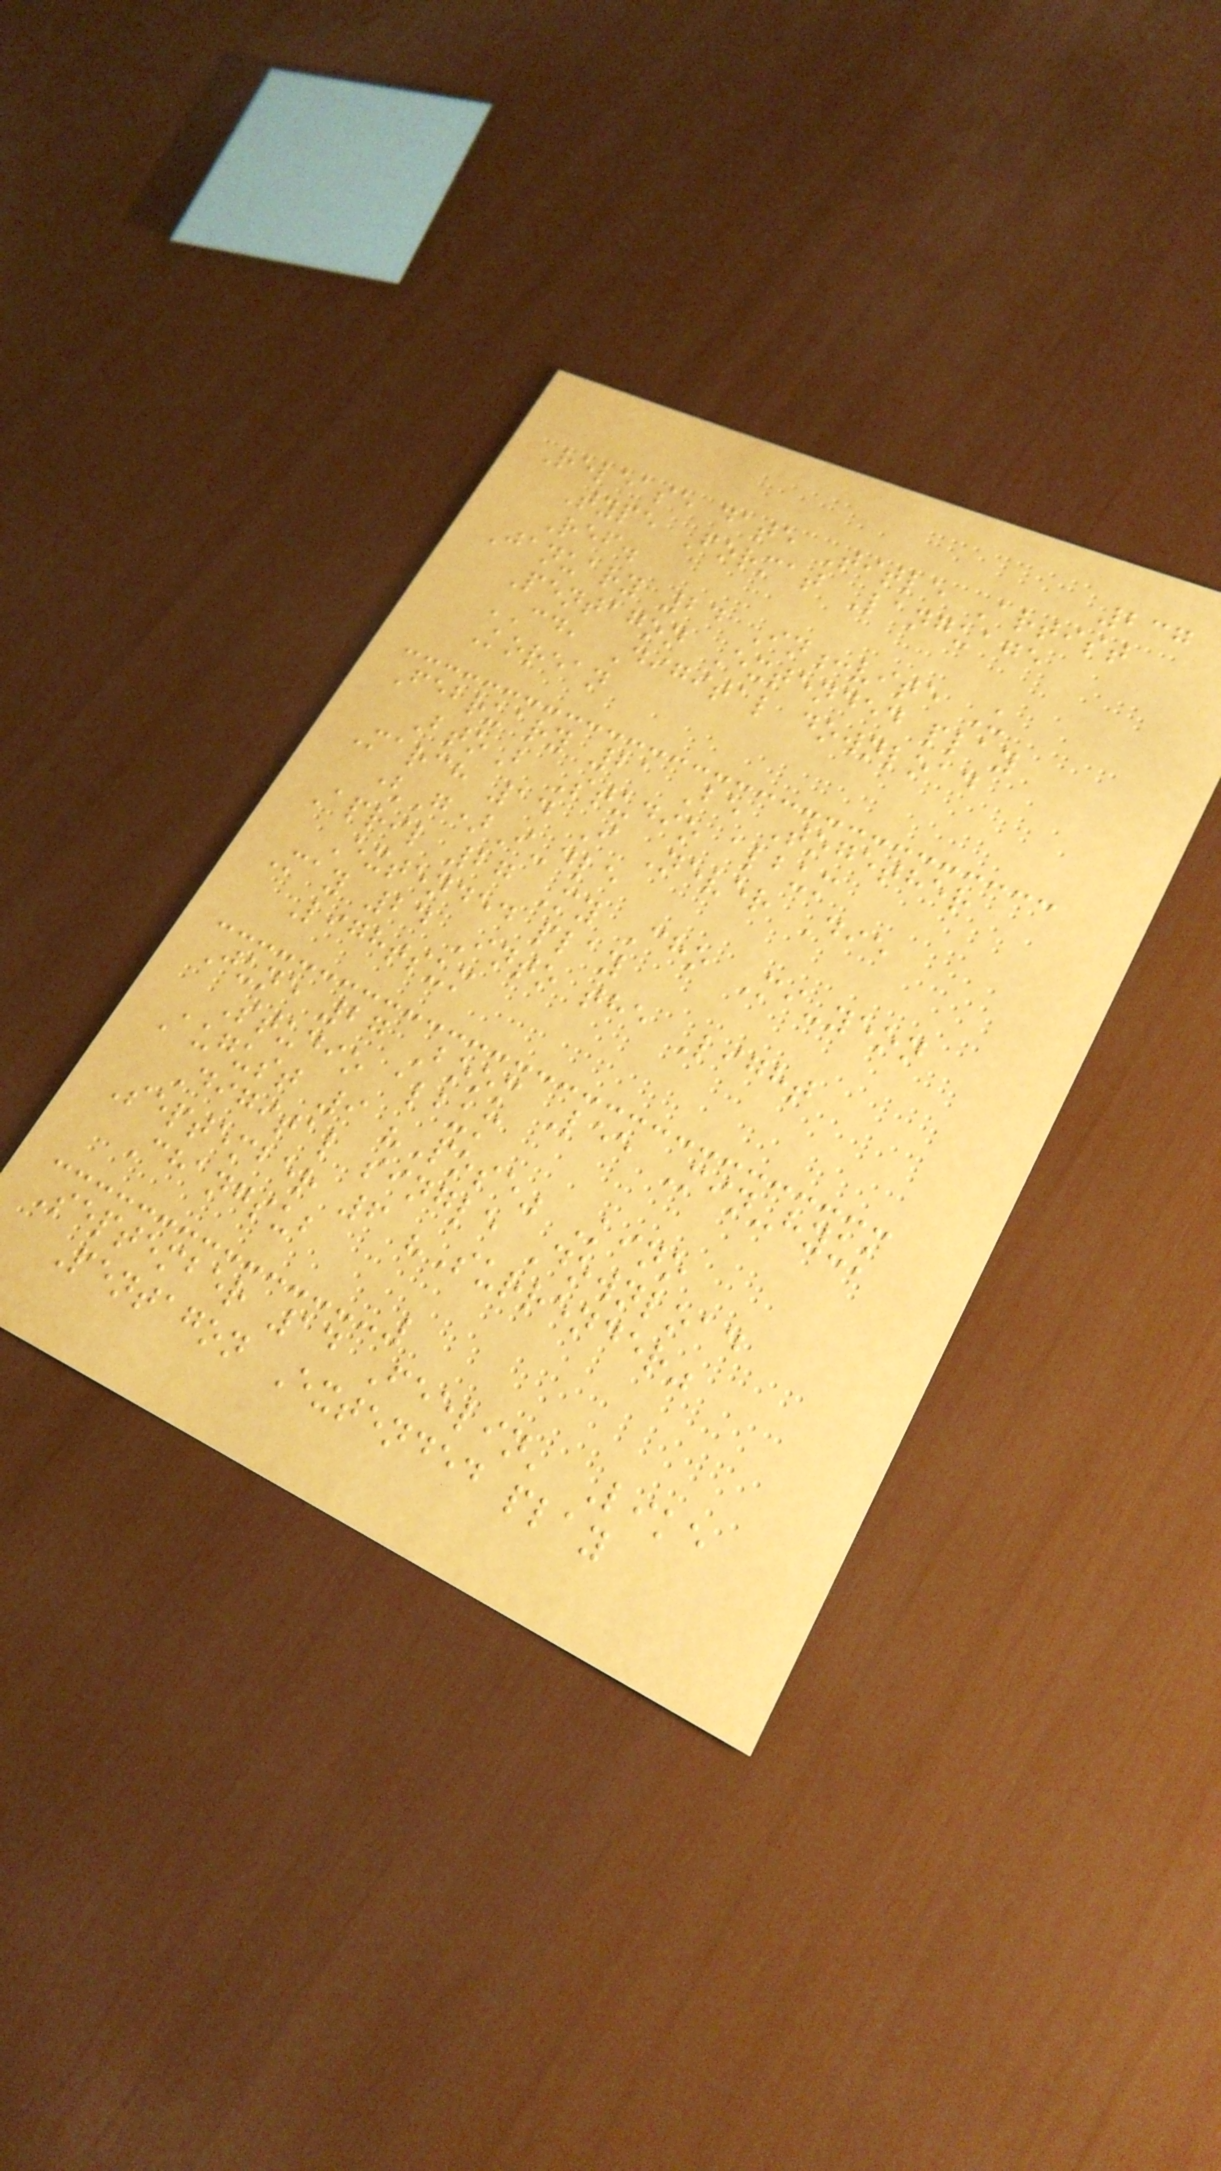237
Release date Title Artist
Type Format Language
Ref.
January 24 In:vite U
Pentagon Extended play
CD, Digital download
Korean
February 21 Be Together
BtoB Studio album
March 14 I Never Die
(G)I-dle
April 27 My Cho Mi-yeon
Extended play
May 24 Into the Light
Lightsum
June 27 Boom Lee Min-hyuk
Studio album
August 9 "Pose" Kino
Digital single Download
September 6 "Surrender"
Changsub
September 14 Feelin' Like
Pentagon Extended play
